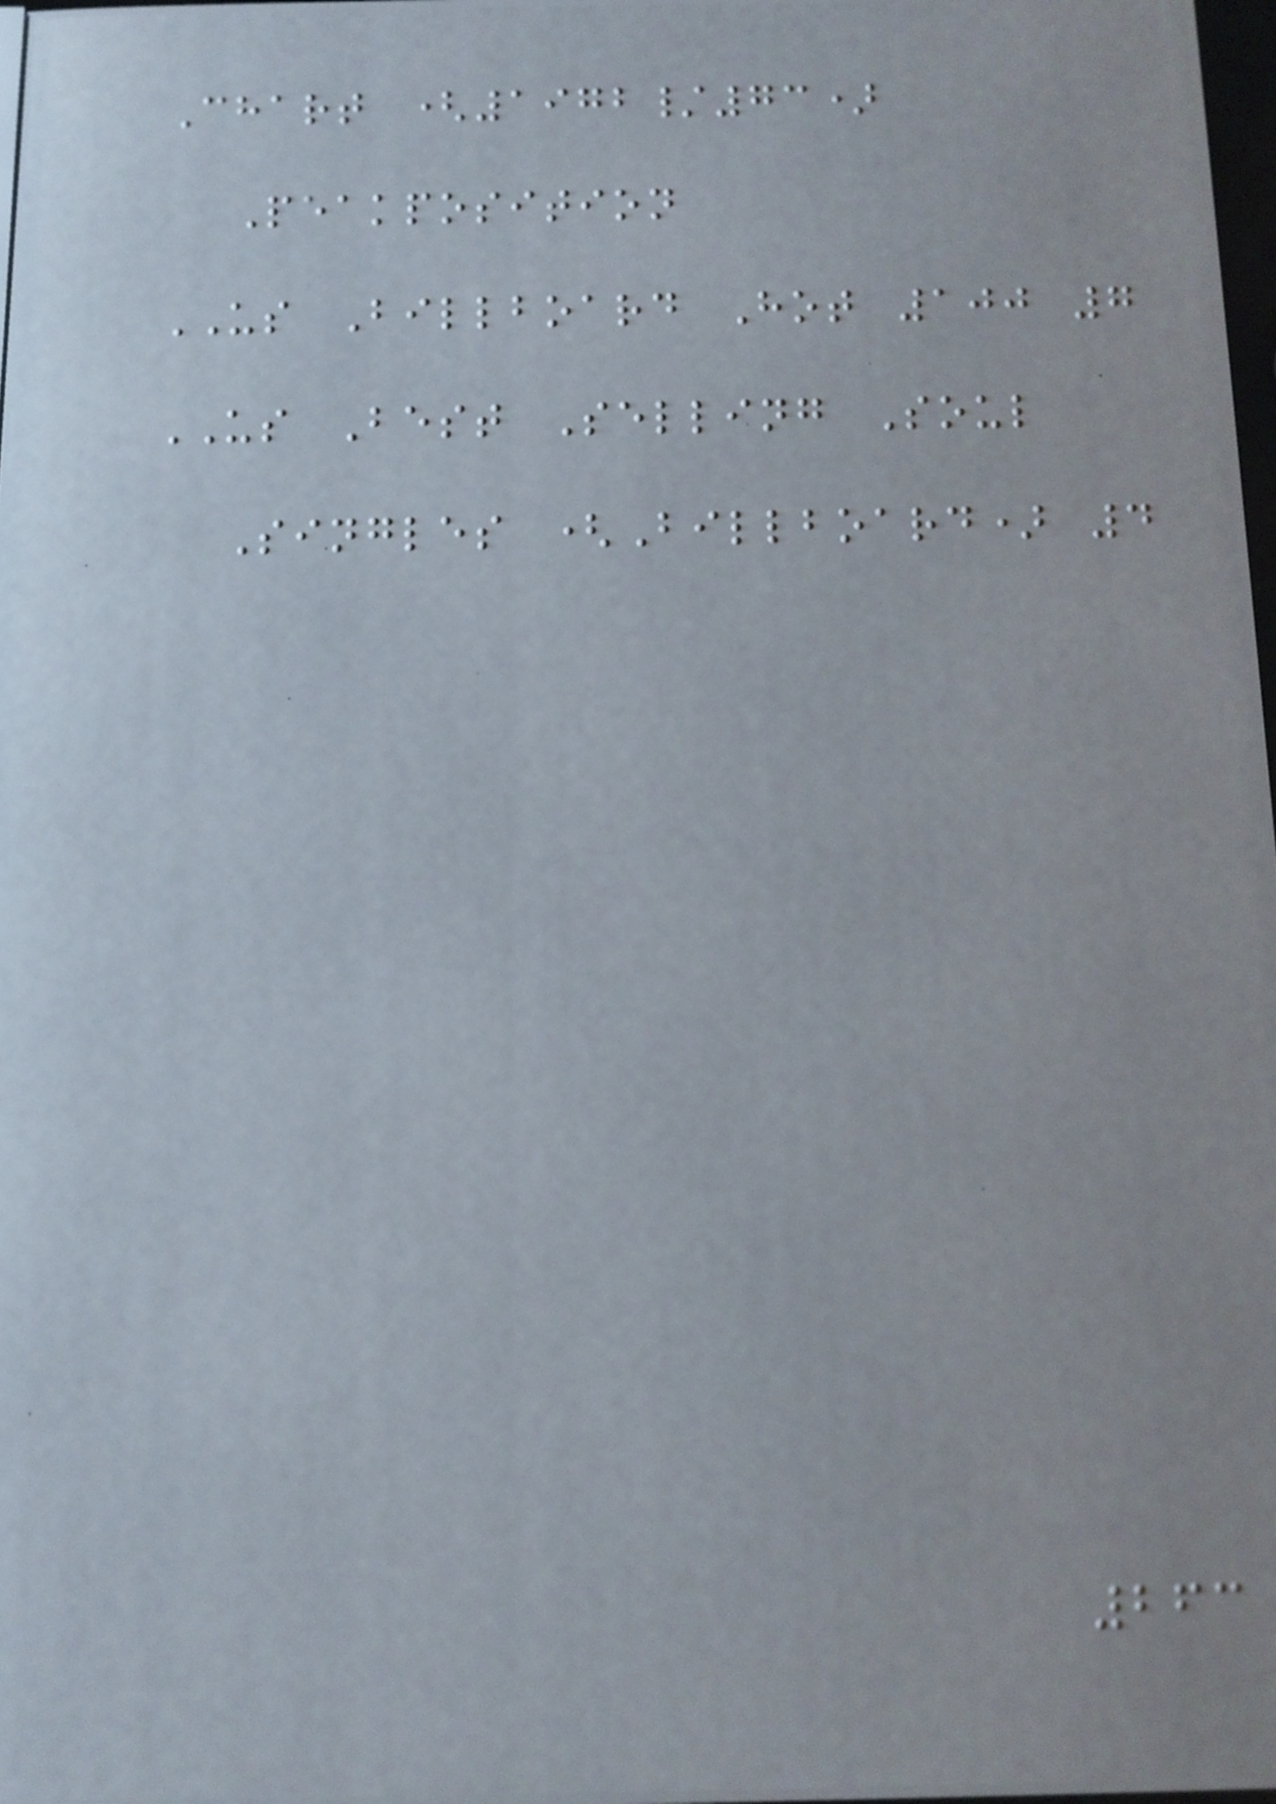Chart (1972/73)
Peakposition
US Billboard Hot 100 7
US Best Selling Soul
Singles (Billboard) 4
263
